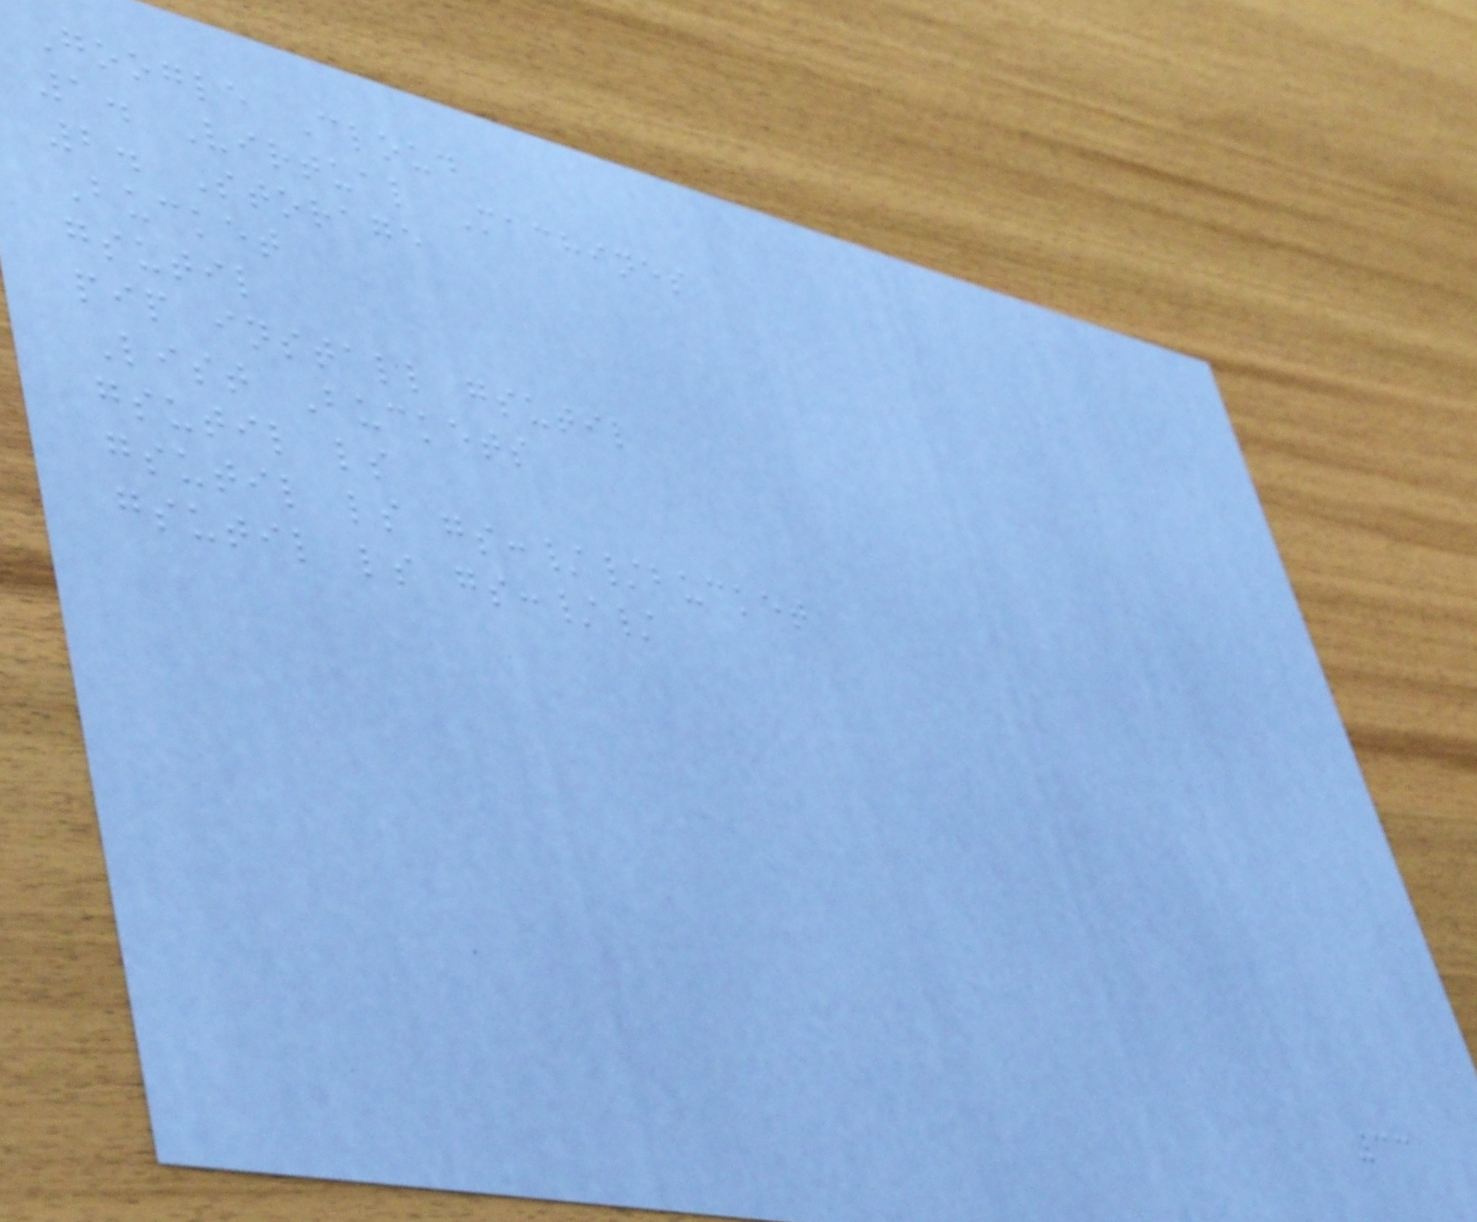Google Cloud
1. Virtual Machines
2. Storage
Bucket
gsutil
pip install gsutil
List Buckets
gsutil ls
gsutil ls gs://bucket
gsutil ls gs://
33
